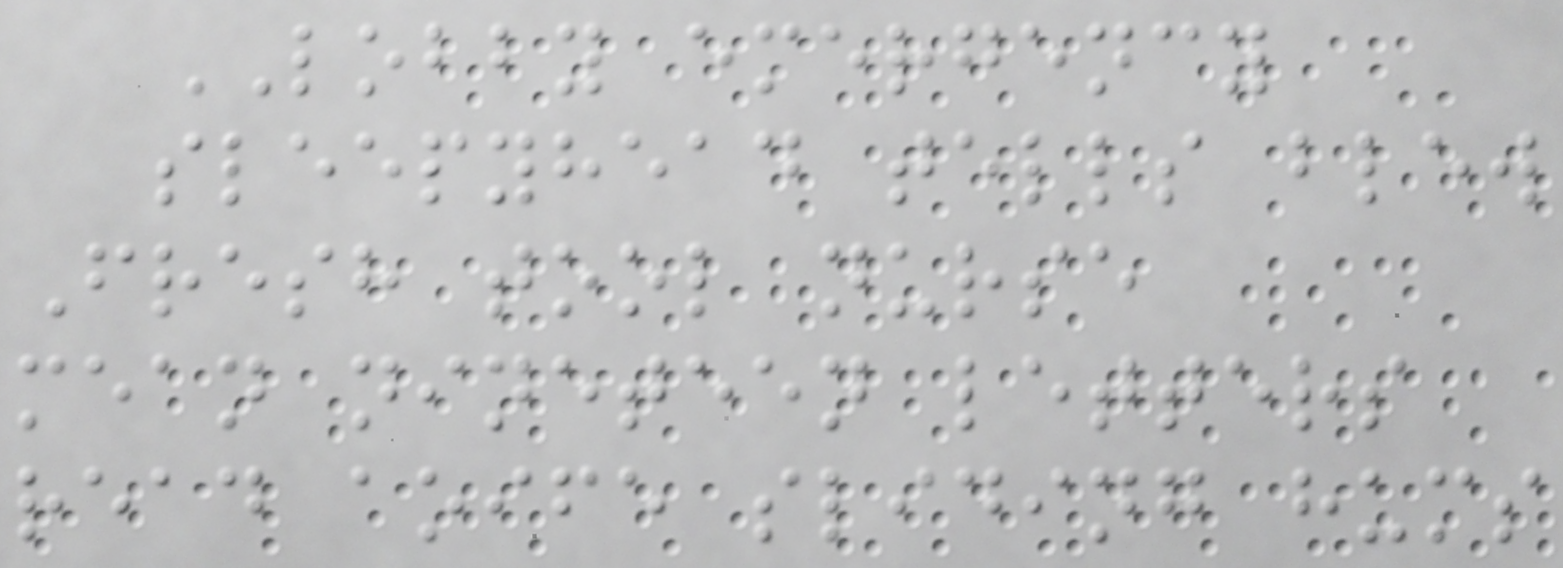LOBBY emergency
sleepyhead tells blew
Fresh tool nurse
mean nineteen letters
read aoife sliding hums
